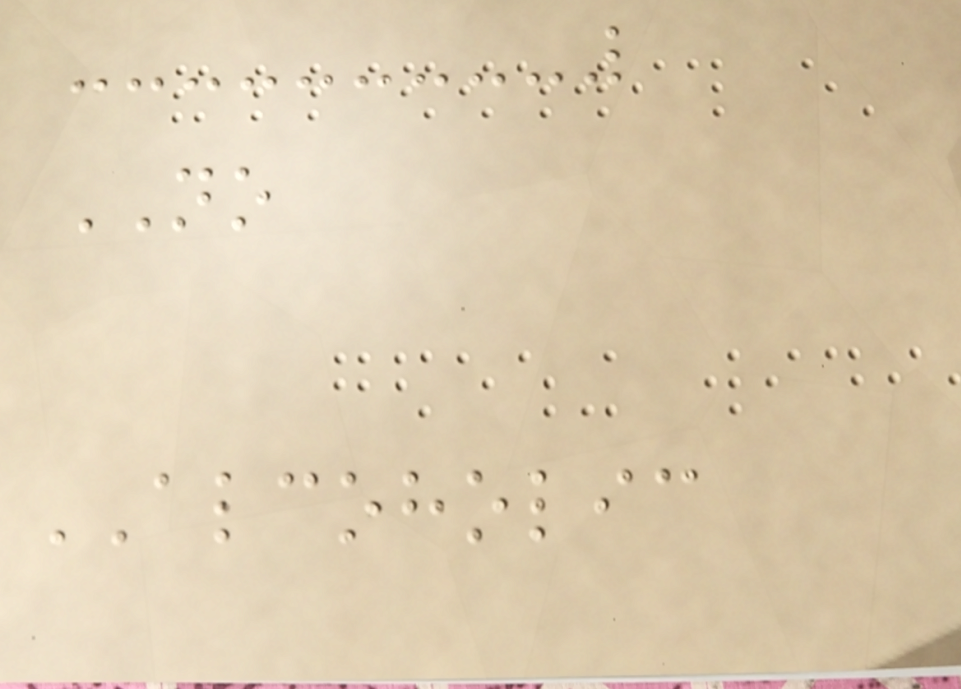NO
ALCOHOLIC
